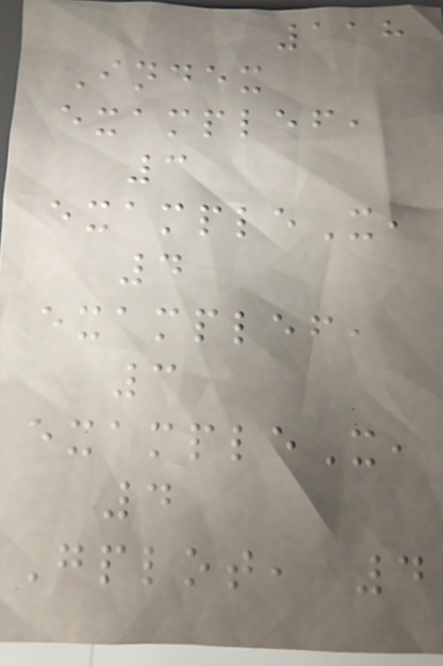118
Index
examplef,
3
exampleX,
4
examplef,
3
exampleX,
4
Gplot, 4
